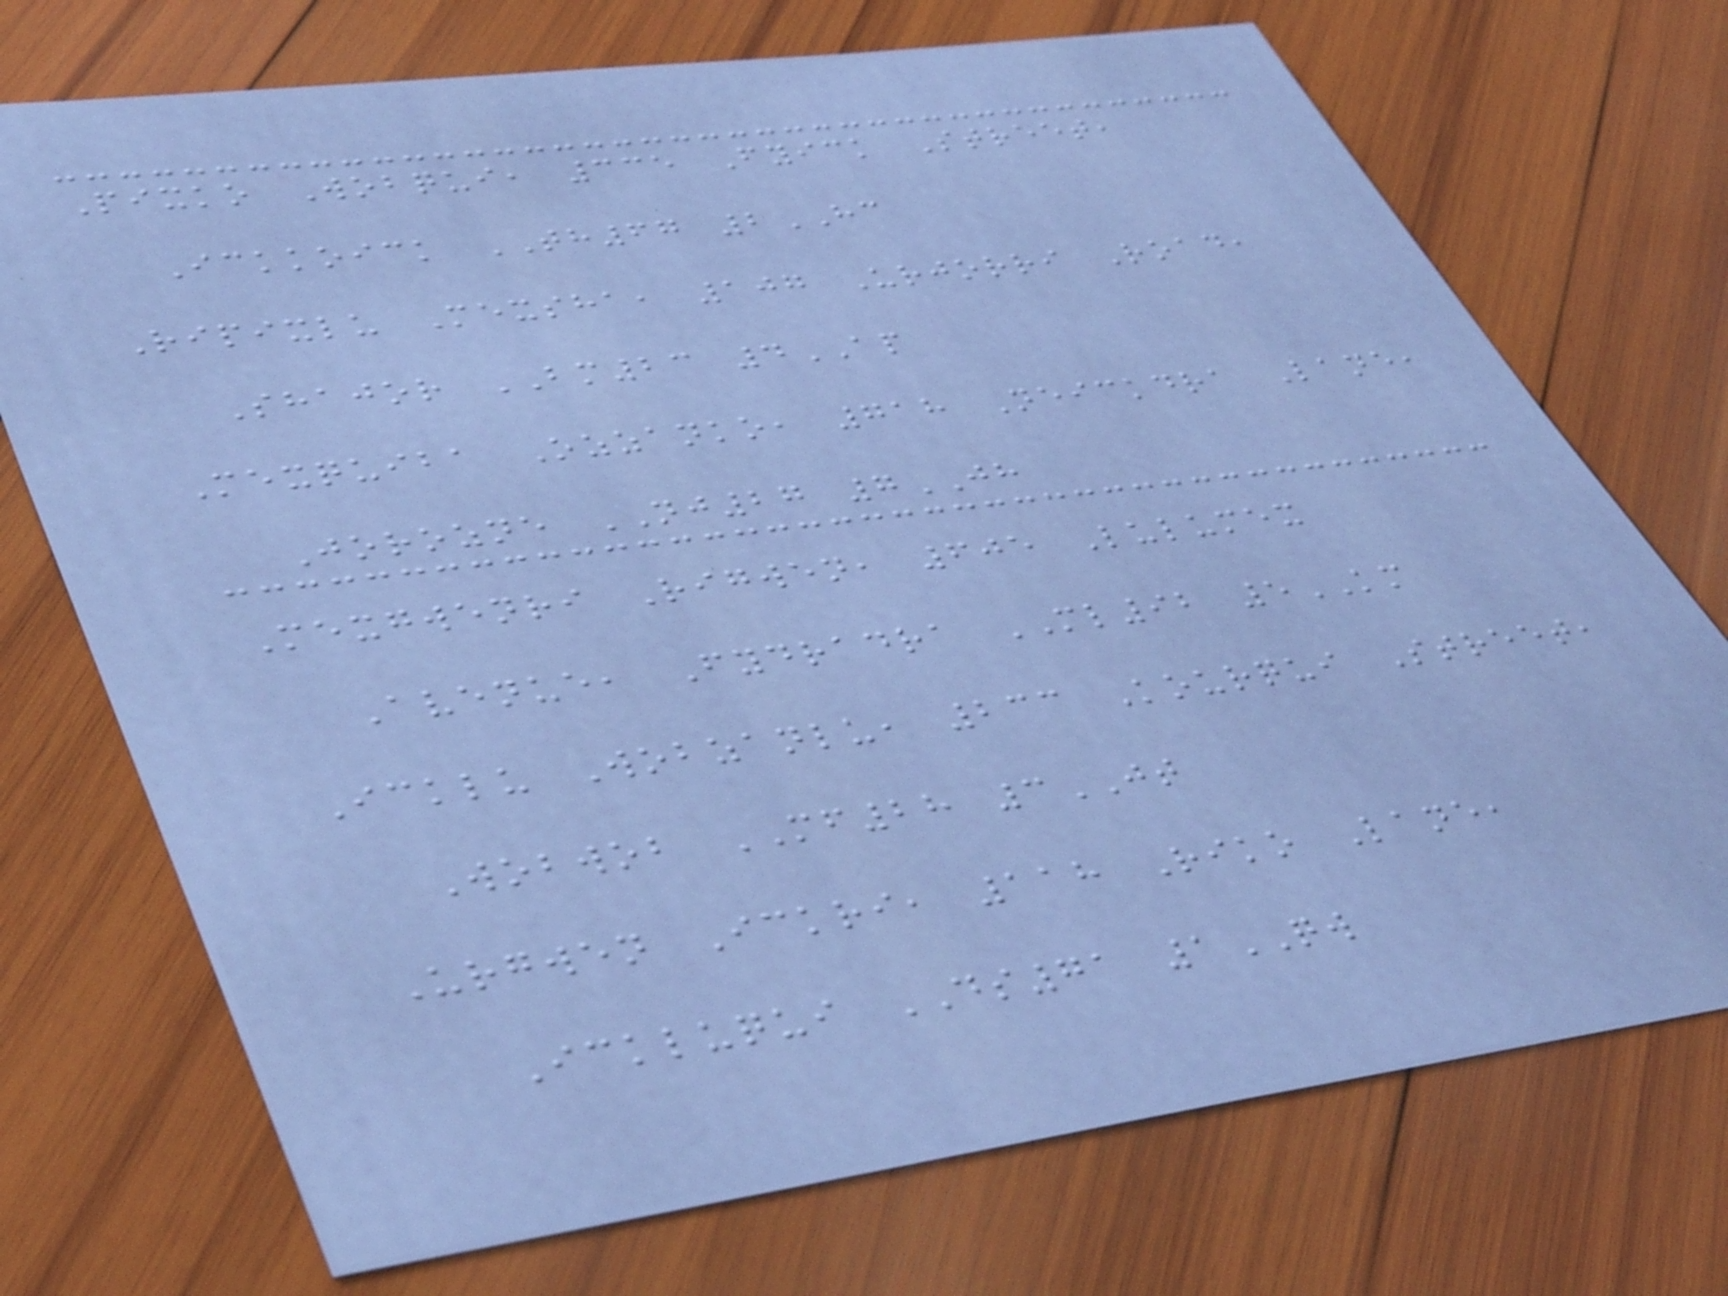Pixko Wobqui, 335 Fyick Street,
Ickkoick TH67 2HC
Ripixlu Mexsha, 107 Urjorri Road,
Shajor BM23 4AP
Mexquiba Ozzanko, 718 Neickdra Lane,
Jorozne NJ27 7JH
Mexgwenri Rigwen, 605 Lulumex
Avenue, Fydradra ML92 5KM
Icklu Wobzanlu, 233 Kourqui Street,
Wobwob MF28 3JT
Urgwen Ickri, 118 Riko Lane,
Ickluqui DS71 1QW
